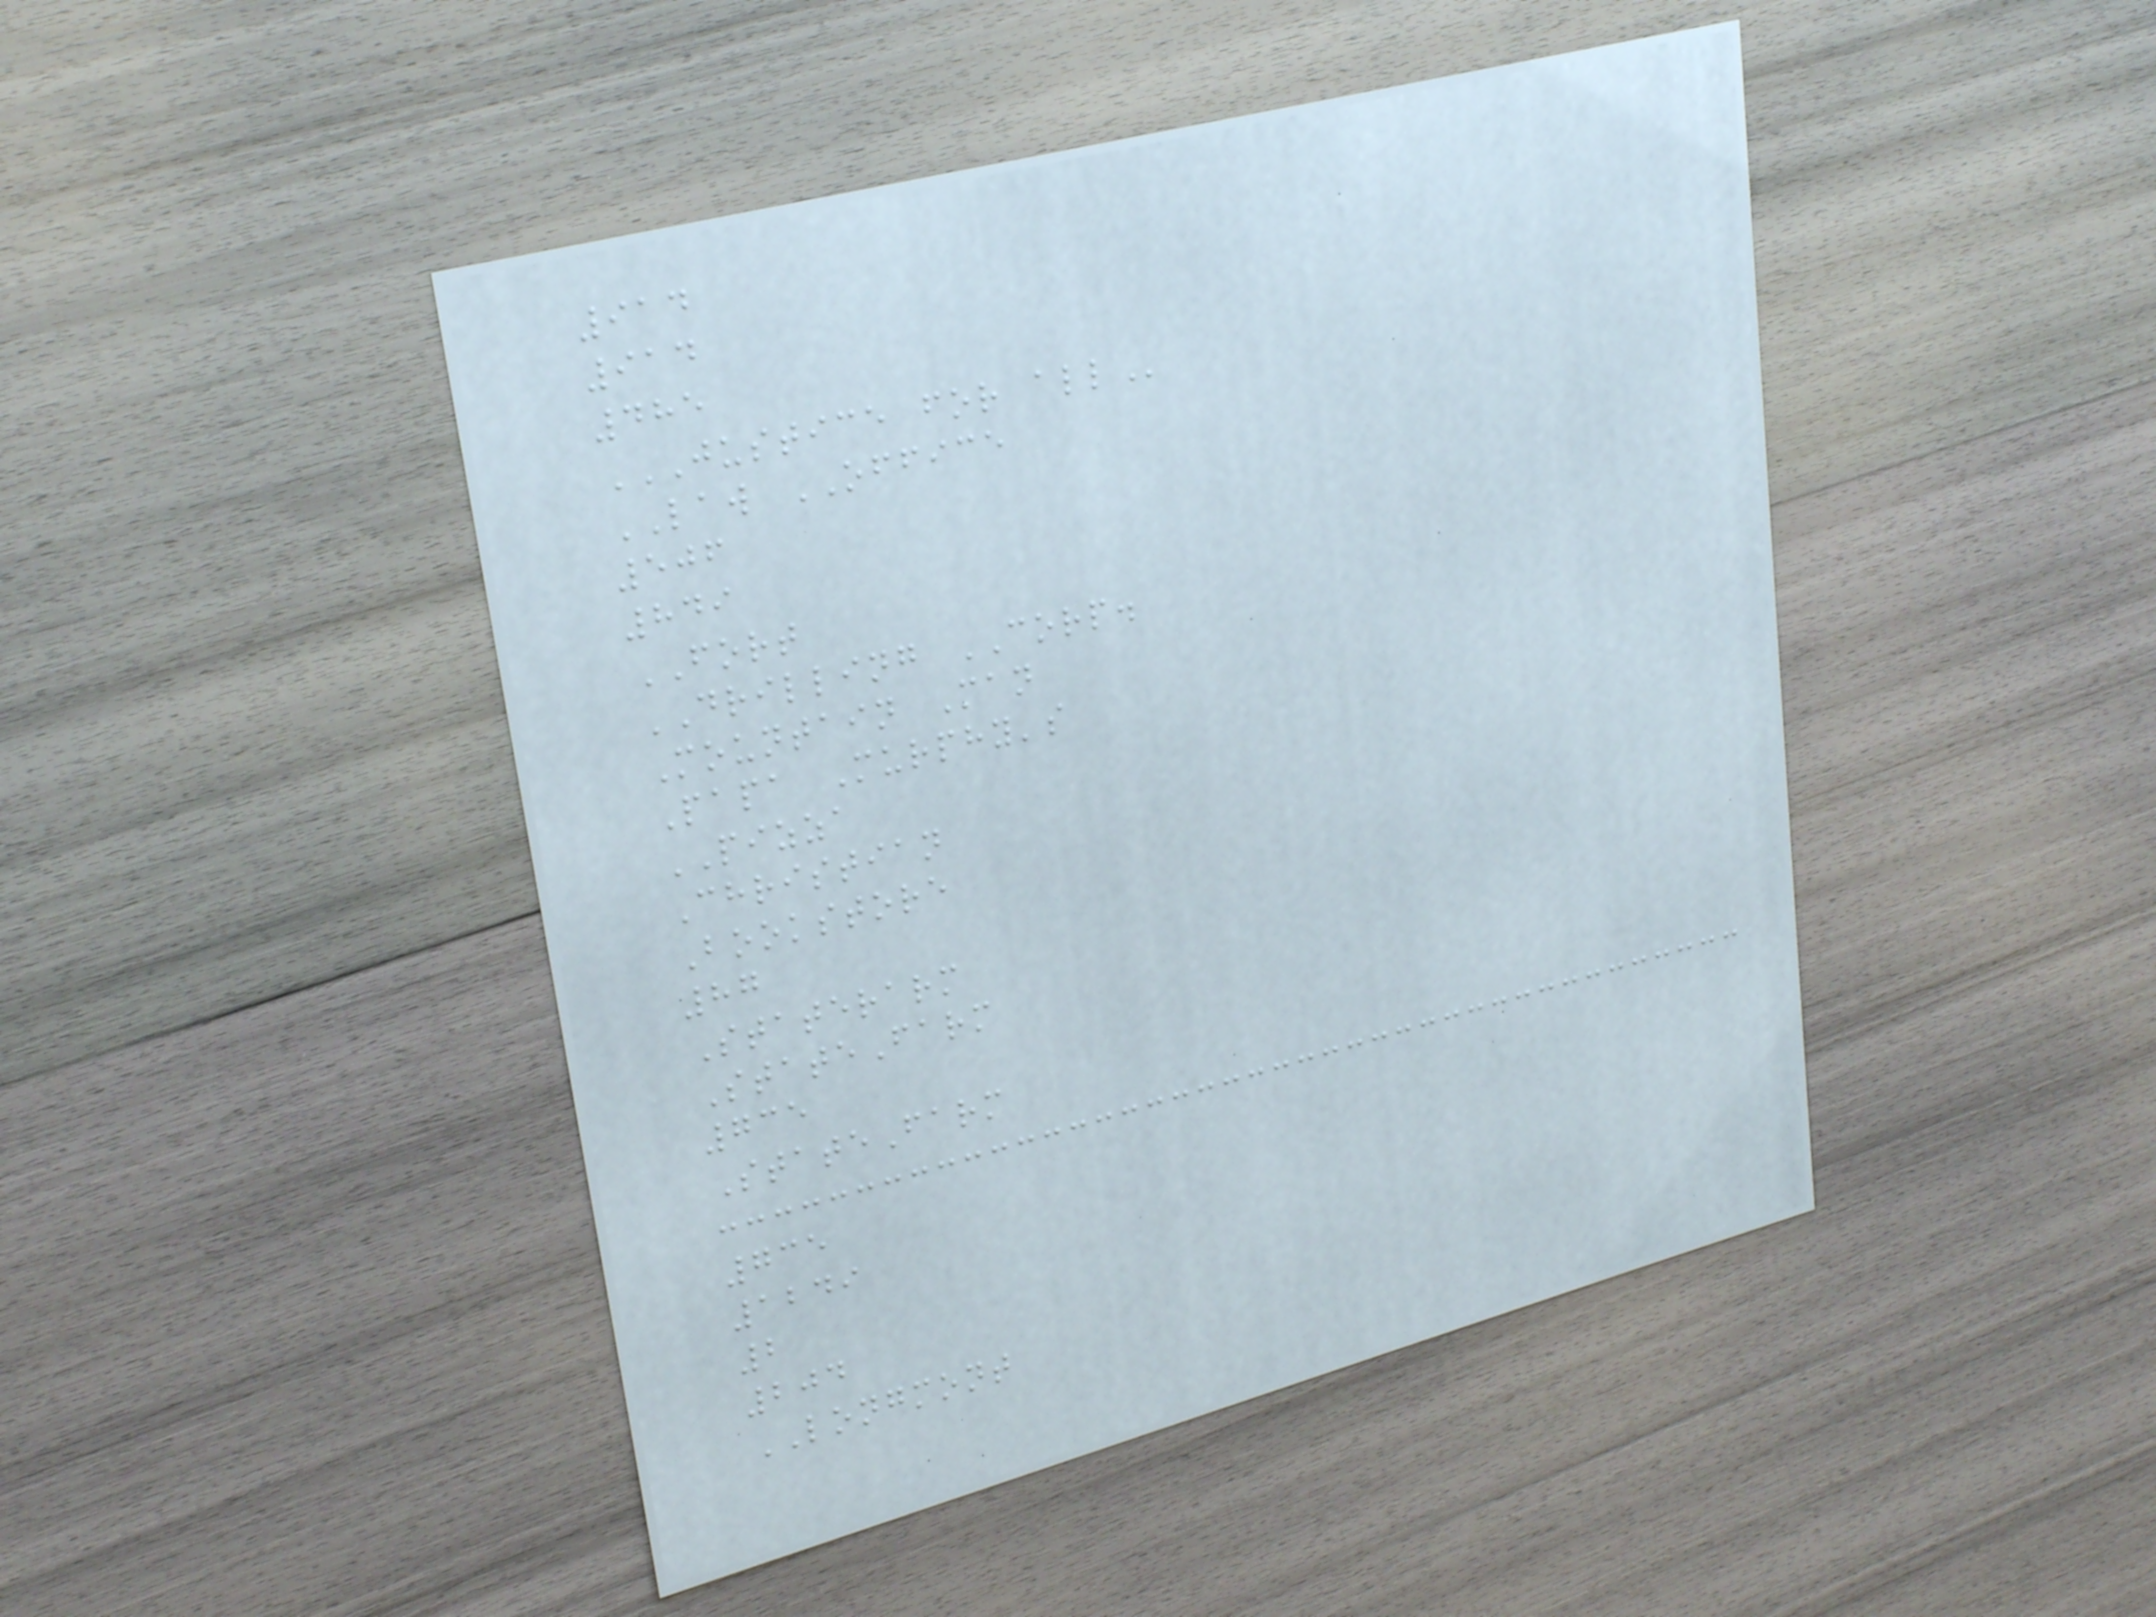914
914
485
JUSTICE FOR ALL
LAW OFFICE
506
849
FORT
DRILLING CORP.
Mountain Man
Papa Murphy's
PIZZA
Christian
Bookstore
87
Staterarm
StateFarm
735
StateFarm
735
1249
2
204
LONGMONT
